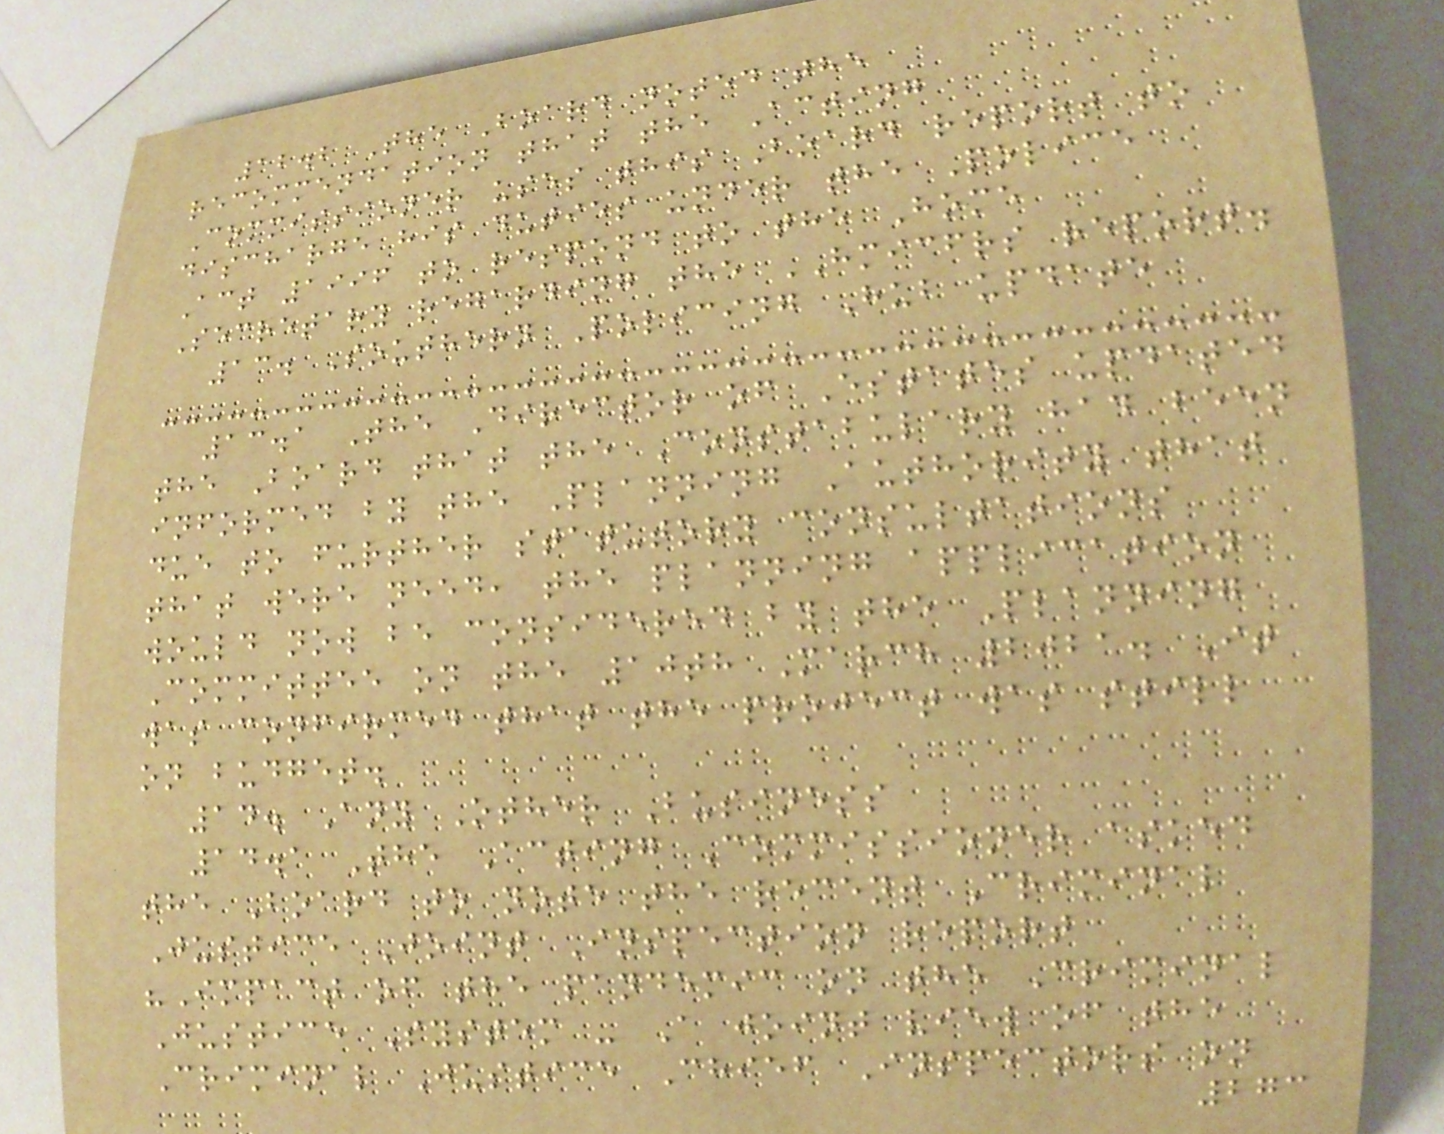12.2 The Board noted the
recommendation that the Acting
Commissioner uses this Board report to
discharge his duties under the Police
Act 1996 to respond to the Home
Secretary regarding the HMICFRS report.
13. Southern Policing Hub update
13.1 The Director of Estates updated
the Board that the Constabulary had been
informed by the Planning Authority that
due to further statutory consultations
that were need, the planning application
would now be considered by the Planning
Committee on the 10th March 2021. It
was confirmed that the project was still
on budget.
14. Any Other Business
14.1 The Acting Commissioner asked
the Board to note the recent Criminal
Justice Joint Inspection report
"Impact of the pandemic on the Criminal
Justice System - A joint view of the
Criminal Justice Chief Inspectors on
273
